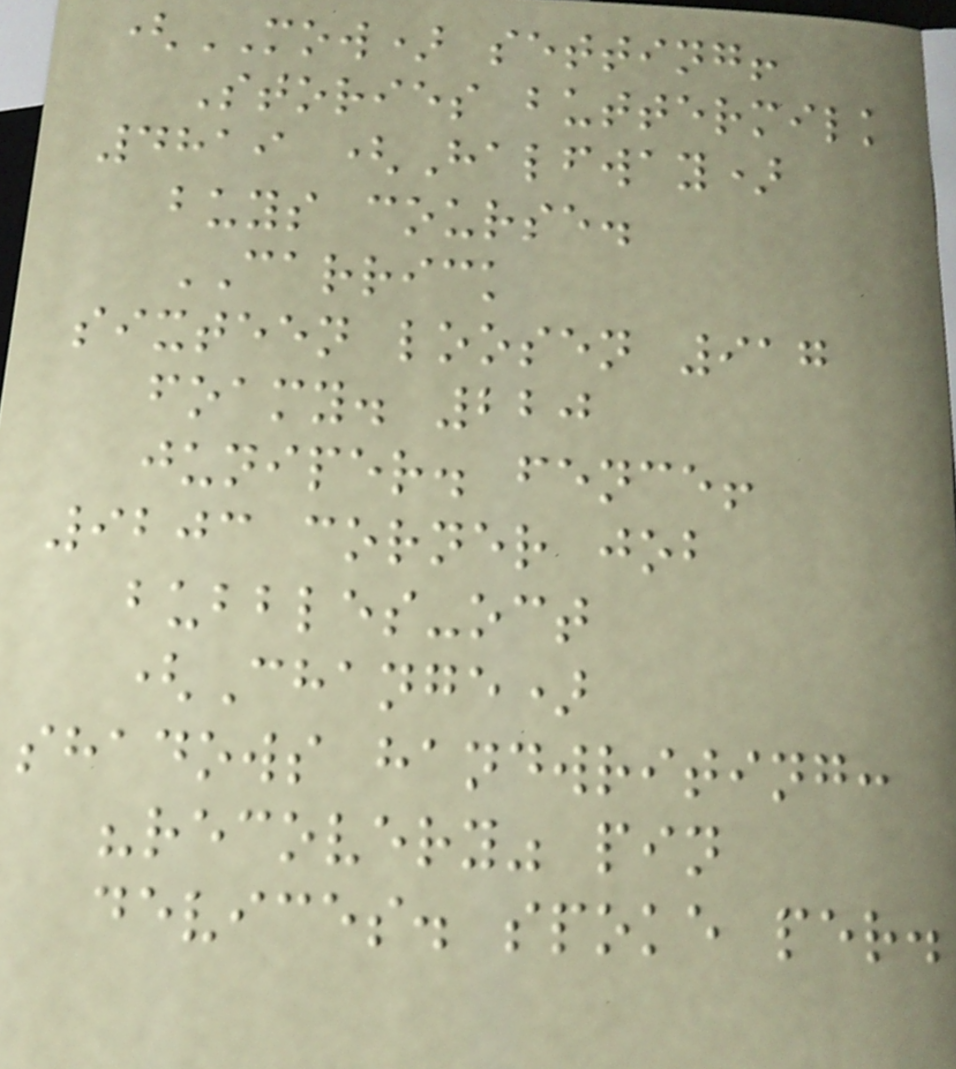(MOW) setting!
Stories buttermilk
4819 (Halfway)
buys course.
CARRICK
sixteen loosen 917
foamy. 220
juniper. fence!
9203 corner job
bubbles-oct
(Change)
shadows handwriting:
"recovery" pin
devices. spoke per.
